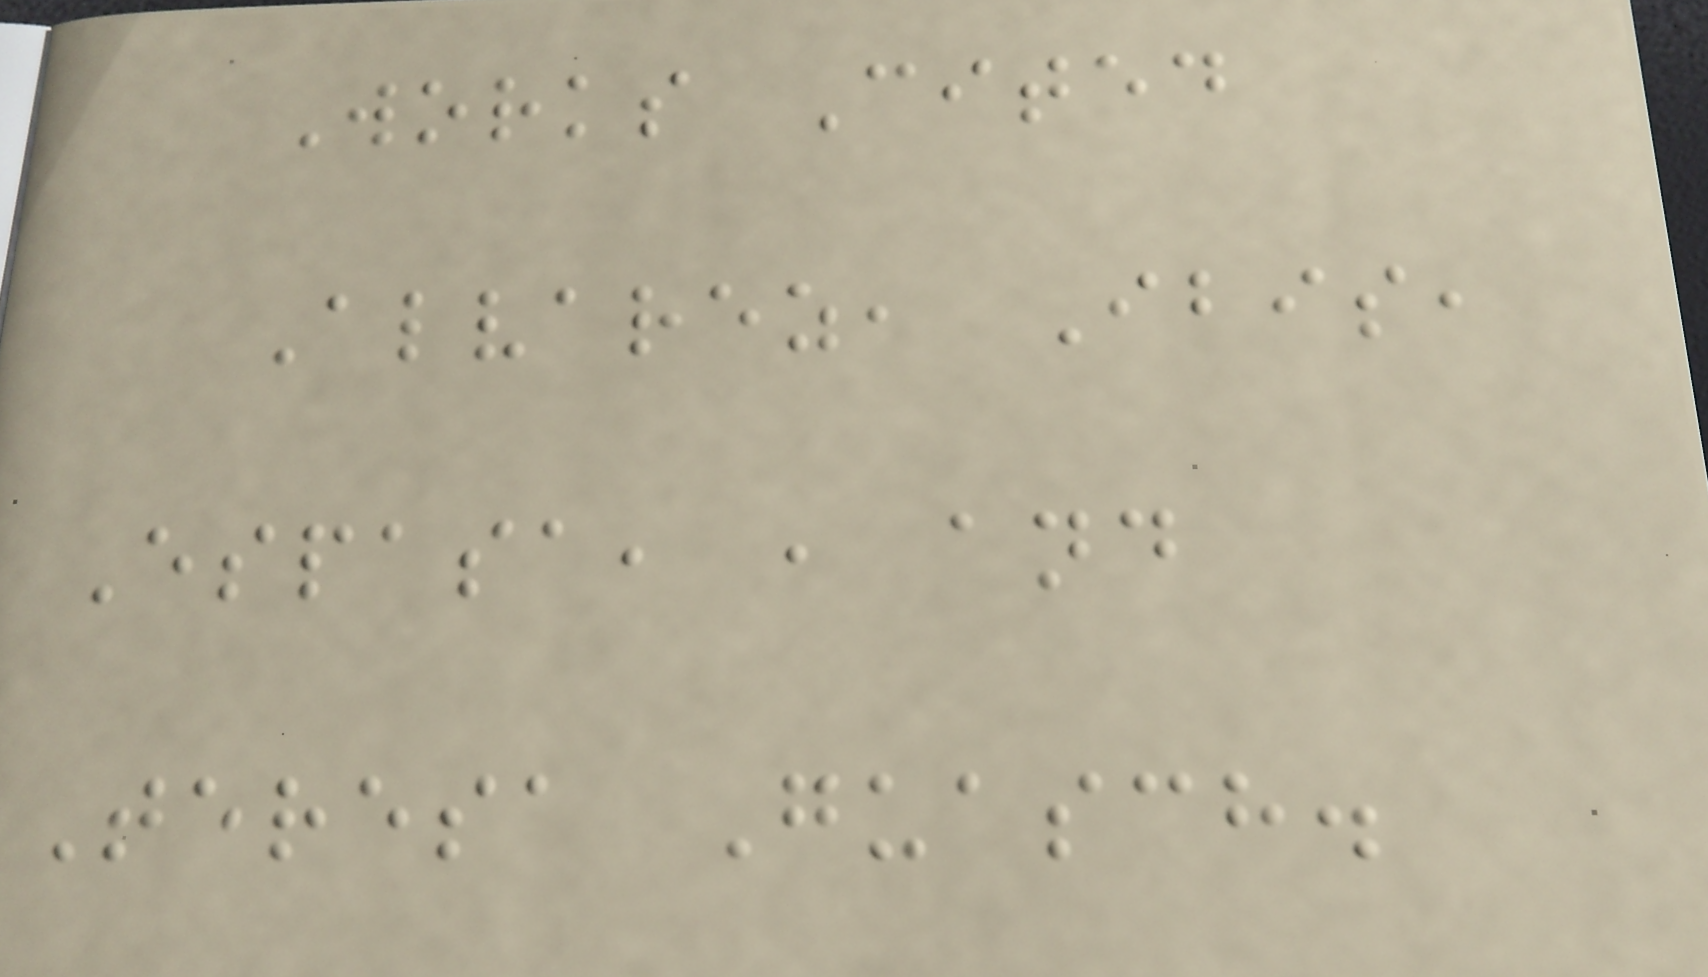Works Cited
Alvarez, Ibis,
Espasa, , and
Teresa Guasch.
